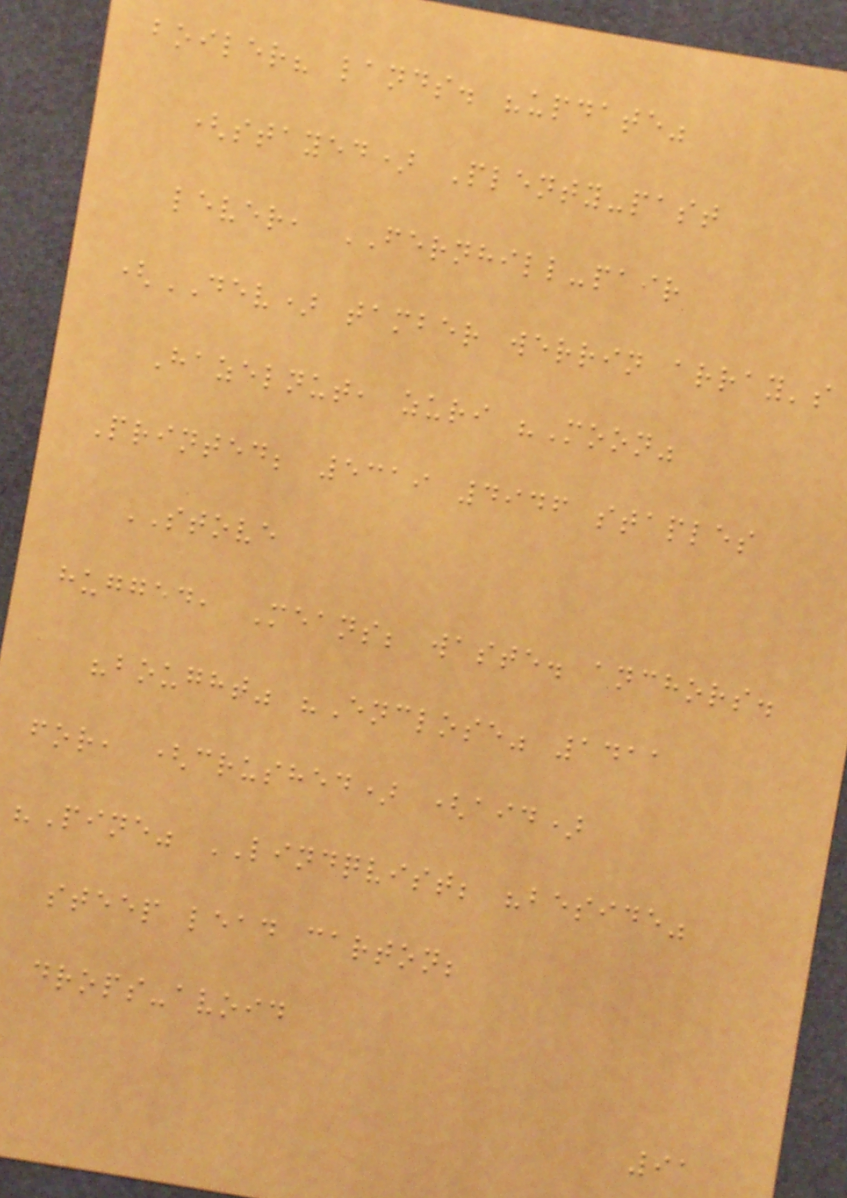boiler? lands. "update"
(stayed) Plenty-past
lever, FERNHILL-pair
(DEV) tamber werrin array's
Hazelnut, zuri "Moon"
Printed; 5319 4946 staples
STOVE
hugged, Means; waste. anchors.
"bought" "Enclose" 1411
for, (crushed) (aid)
"Pine" LINDQVIST; "beside"
steep lead carton;
drops-avoid
91
